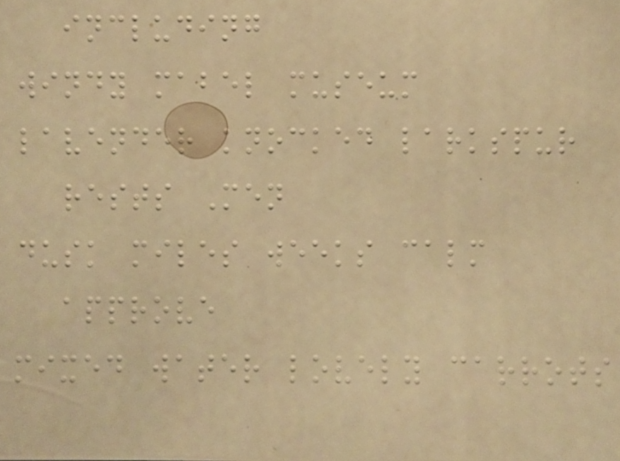including
windy mabel museum
lavender knocked larkspur
rests Men
dusk miles weeks calm
approve
mixed water lovely carrots
